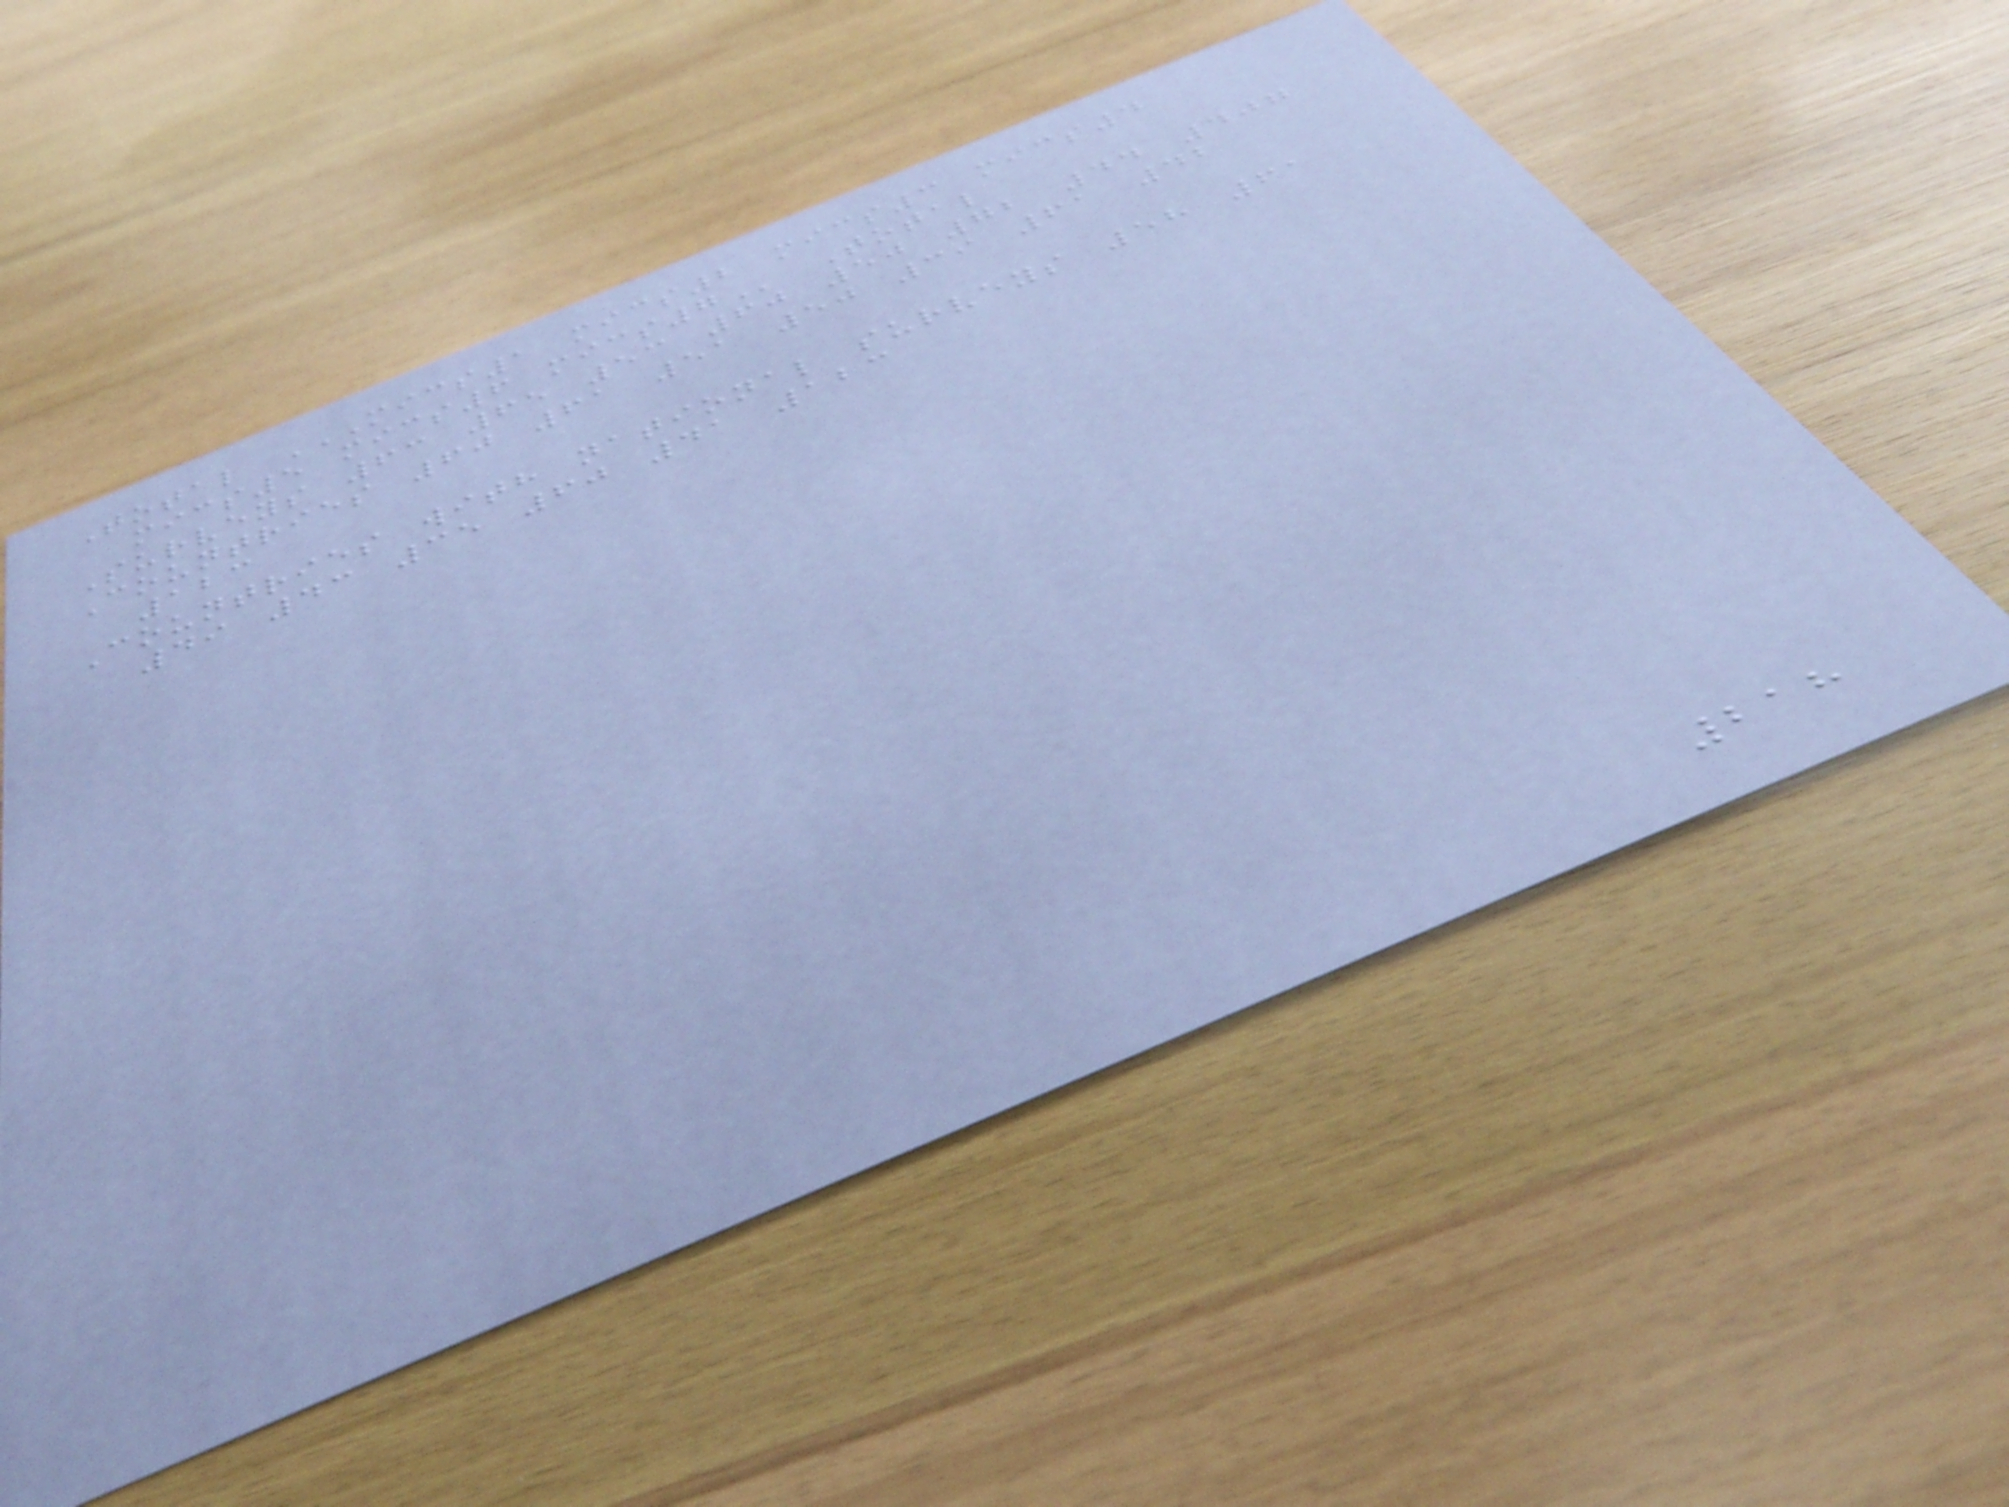Total MICS1 MICS2 MICS3 MICS4
MICS5 MICS6 MICS7 Total
Surveys 63 65 53 60 50 72 44 407
Countries 60 61 51 50 39 61 42
123
Countries with national surveys 58 61
49 43 35 60 41 123
218
